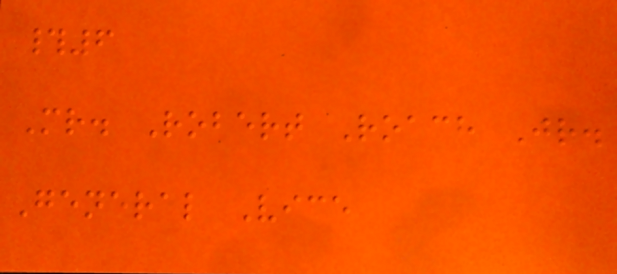#6
Mr. Robert Roach Jr.
General Vice
